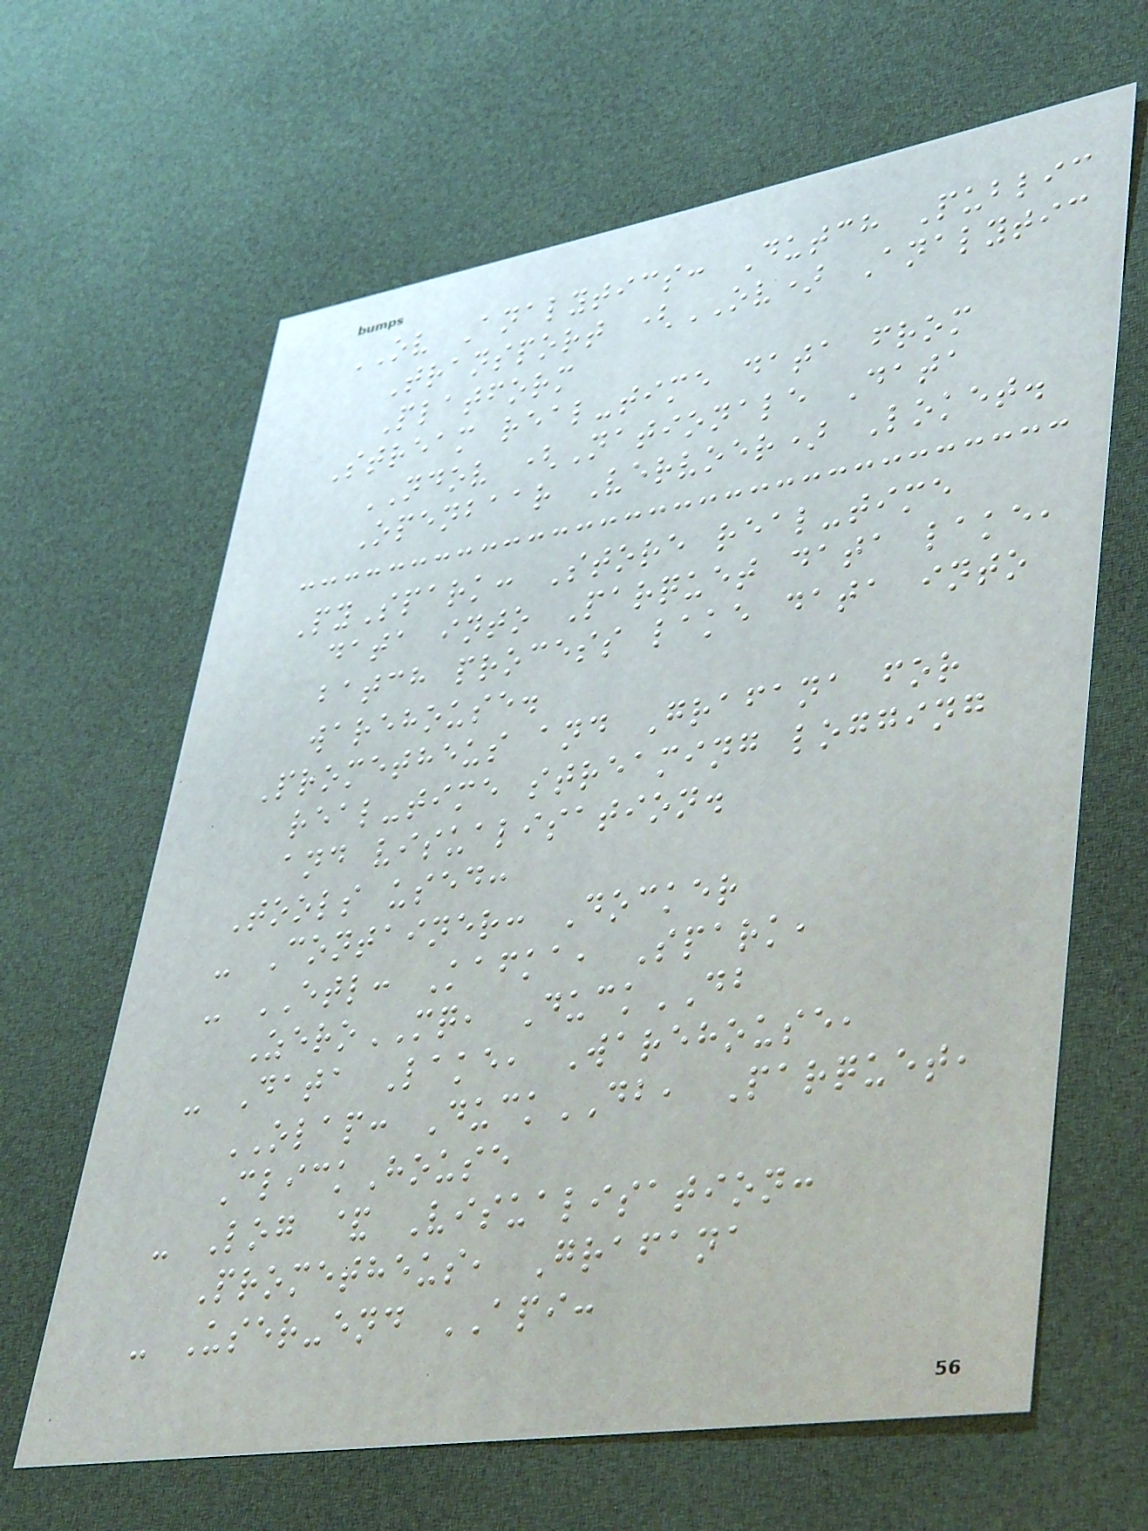OV Analytics: Dutch Public
Transport (OV) Analytic
Platform
Stream real-time data from
NDOV (Nationale Data
Openbaar Vervoer) Loket.
PySpark: Store real-time
data into Parquet data lake,
batch process lake data into
warehouse.
Prometheus and Grafana for
real-time streaming logging
and visualisation.
Tools used:
- Container: Docker
- ETL: Kafka, Spark,
ZeroMQ, DuckDB
- Data Lake, Warehouse,
OLAP: DuckDB, Parquet,
ClickHouse
- Log & Visualisation:
Prometheus, Grafana
- User-end API:
